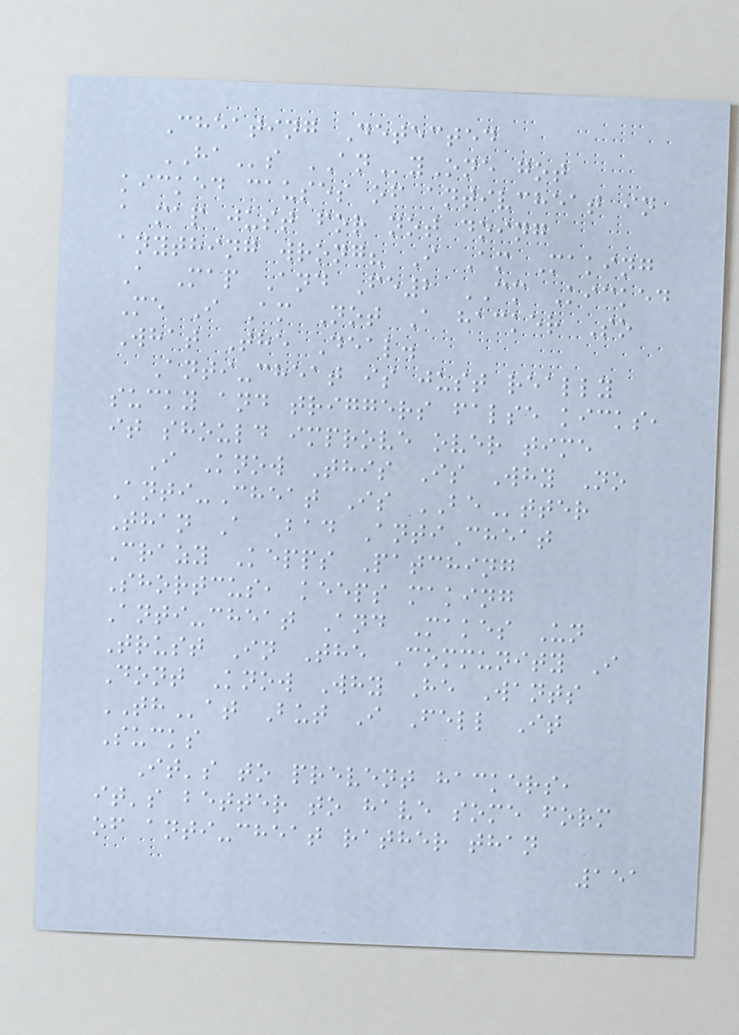Cheating Detected
HAs ANyOne got
kicked causes of antivcheat in
a map just for not doing
anything wrong? I Am Making
A Map And Fe2 CM Kicked
Me I Am Not A hacker So
What The Deal.
Anti-cheat is just really
sucky and triggers false kicks,
it should improve over time
I Know This Is Why No
Anti-Cheat Is BEtter
Than A Bad AntiCheat
Crazy Kepps Patching
Shortcus, keeps making
Anti-cheat And Makes Un
Trust In The Community I
Dont Know Why He Wants
THat But I Fell It
Sucks
It's to prevent hackers,
it's better to have some form
of anti-cheat rather than
151
